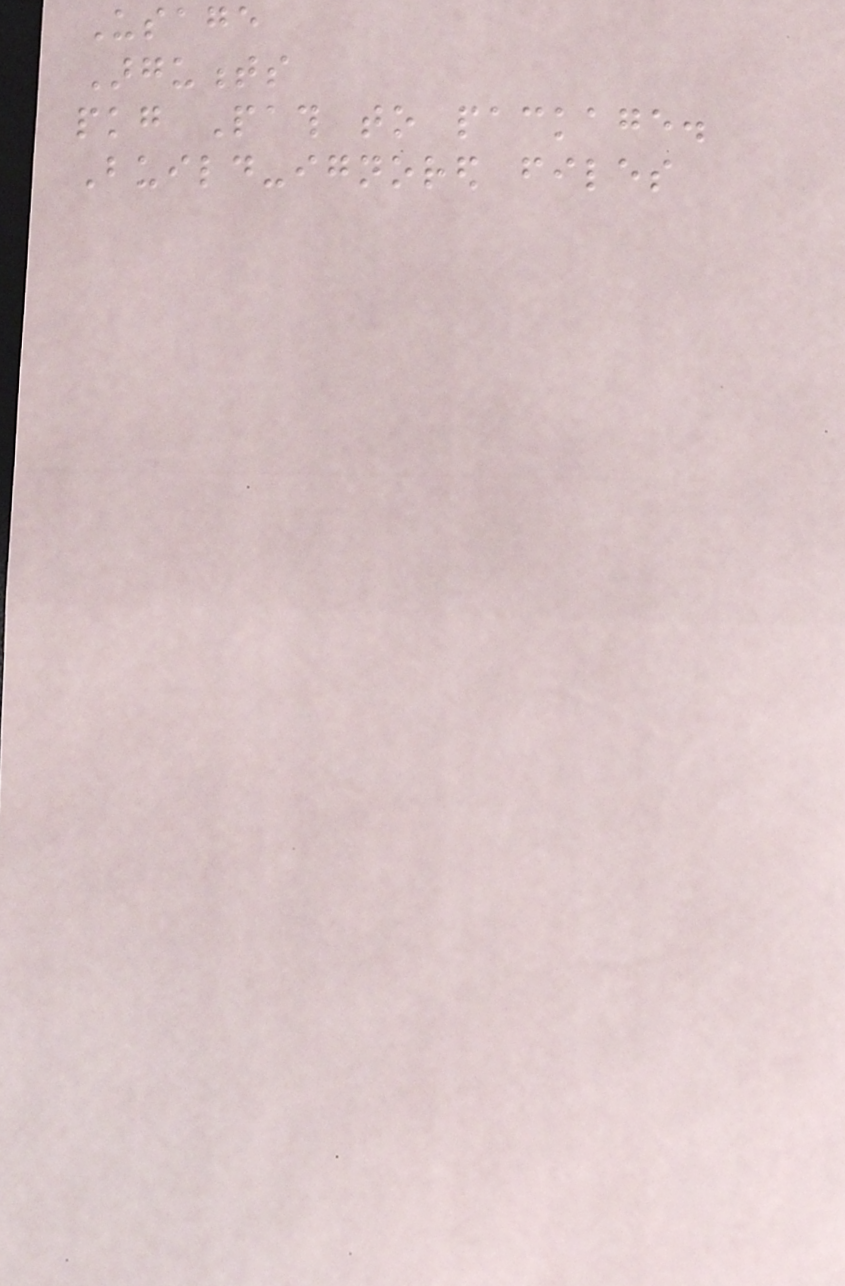Usage
Arguments
pkg Path to package.
Build-ignored files
